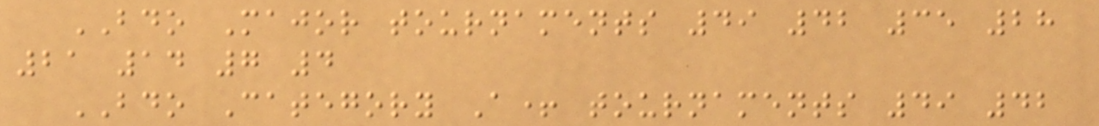BDO Major tournaments 49 42 35 28
21 14 7 4
BDO Category A+ tournaments 49 42
